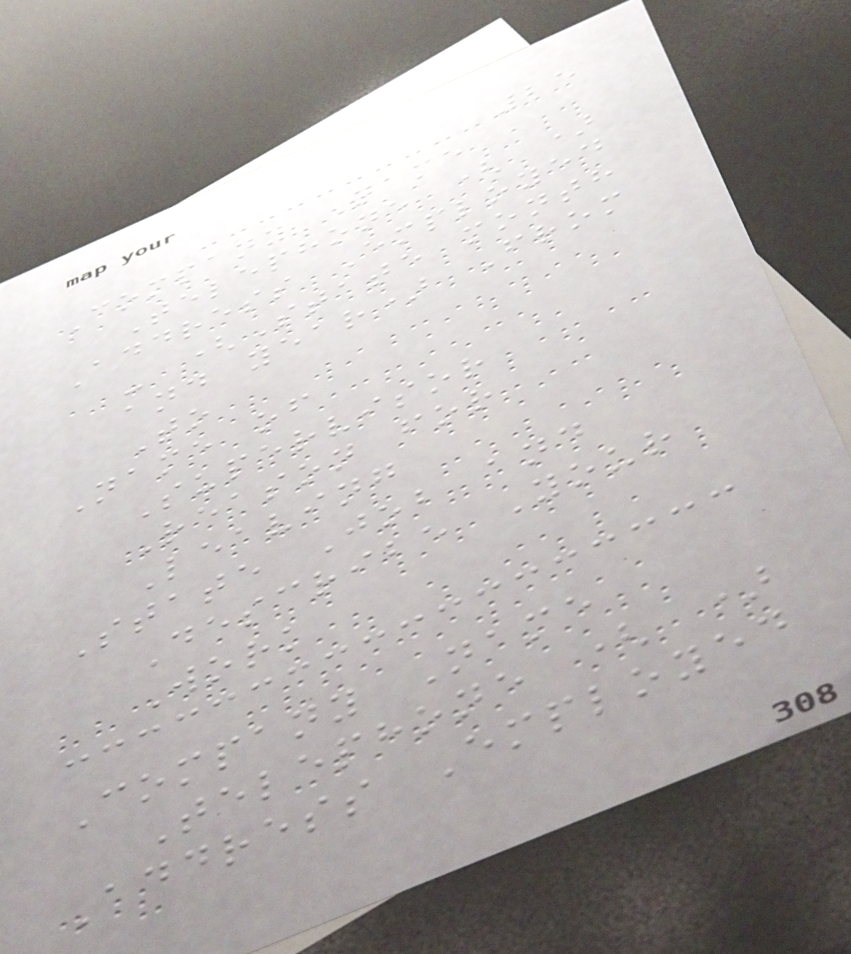25
Company Name
Telephone ( )
Address Employed
- (State month
and year) From
To
Name of
Supervisor
Reason for
Leaving
State Job and
Describe Your
Work
Company Name
Telephone ( )
Address Employed
